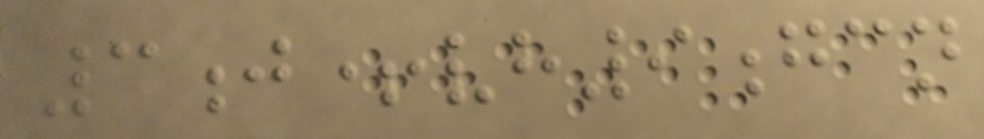3j+vh9gcn
